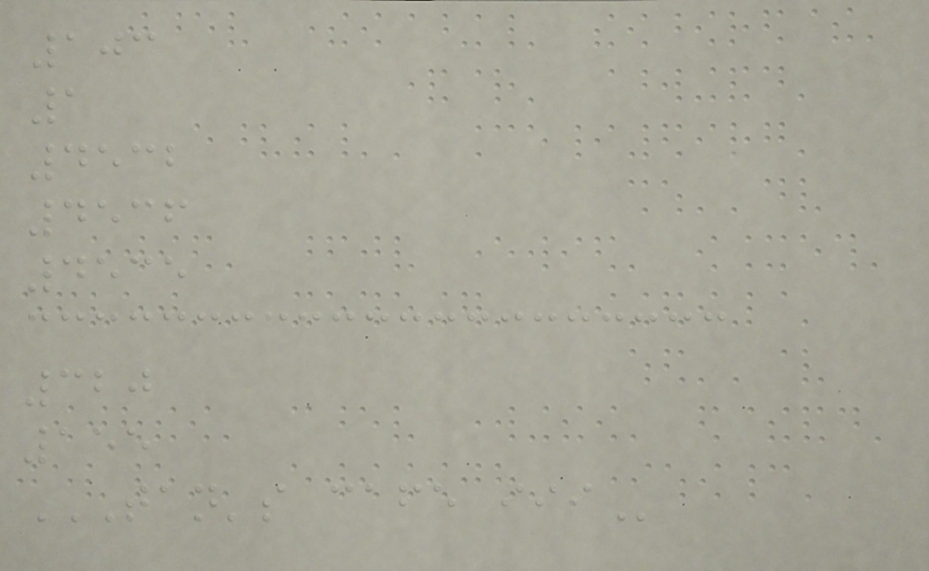103
1
4532
4536
4535
320
155
TAN'S CAFE III
